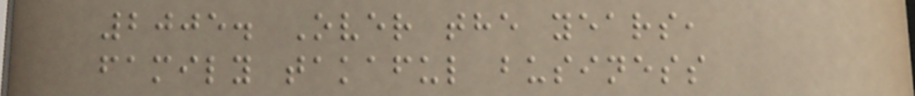2005. Over the years,
family takaful business
